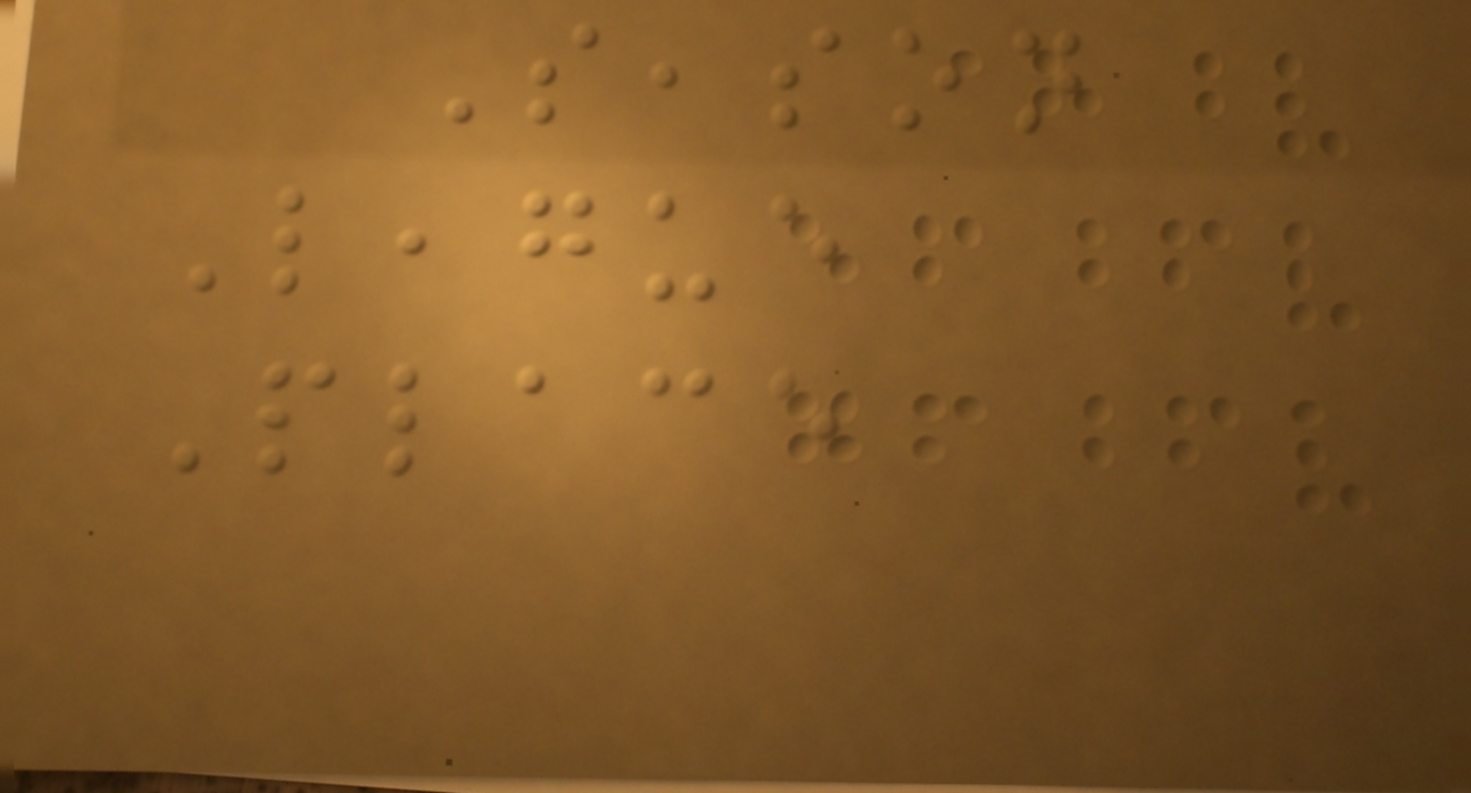Season
League
Place
